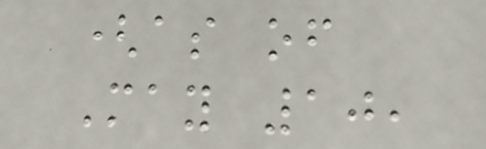(as of
May 10,
